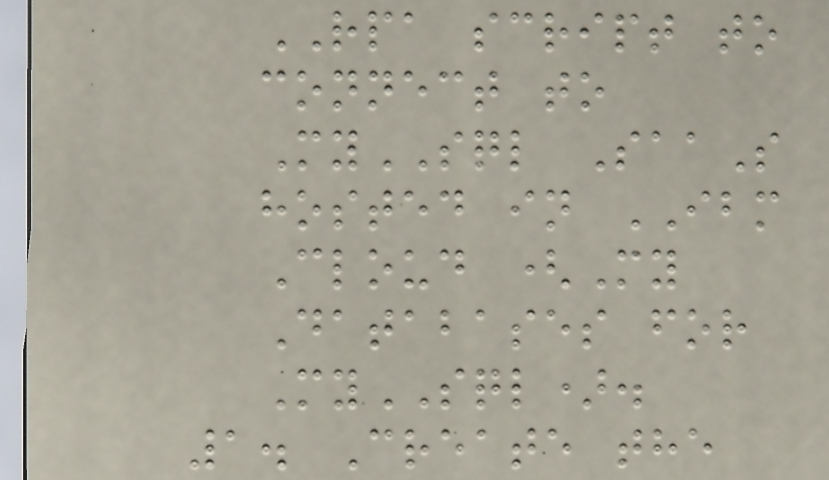RPA script to
connect to
MySQL SaaS
hosted in IBM
Cloud (My
Databases for
MySQL).
1. Create the
